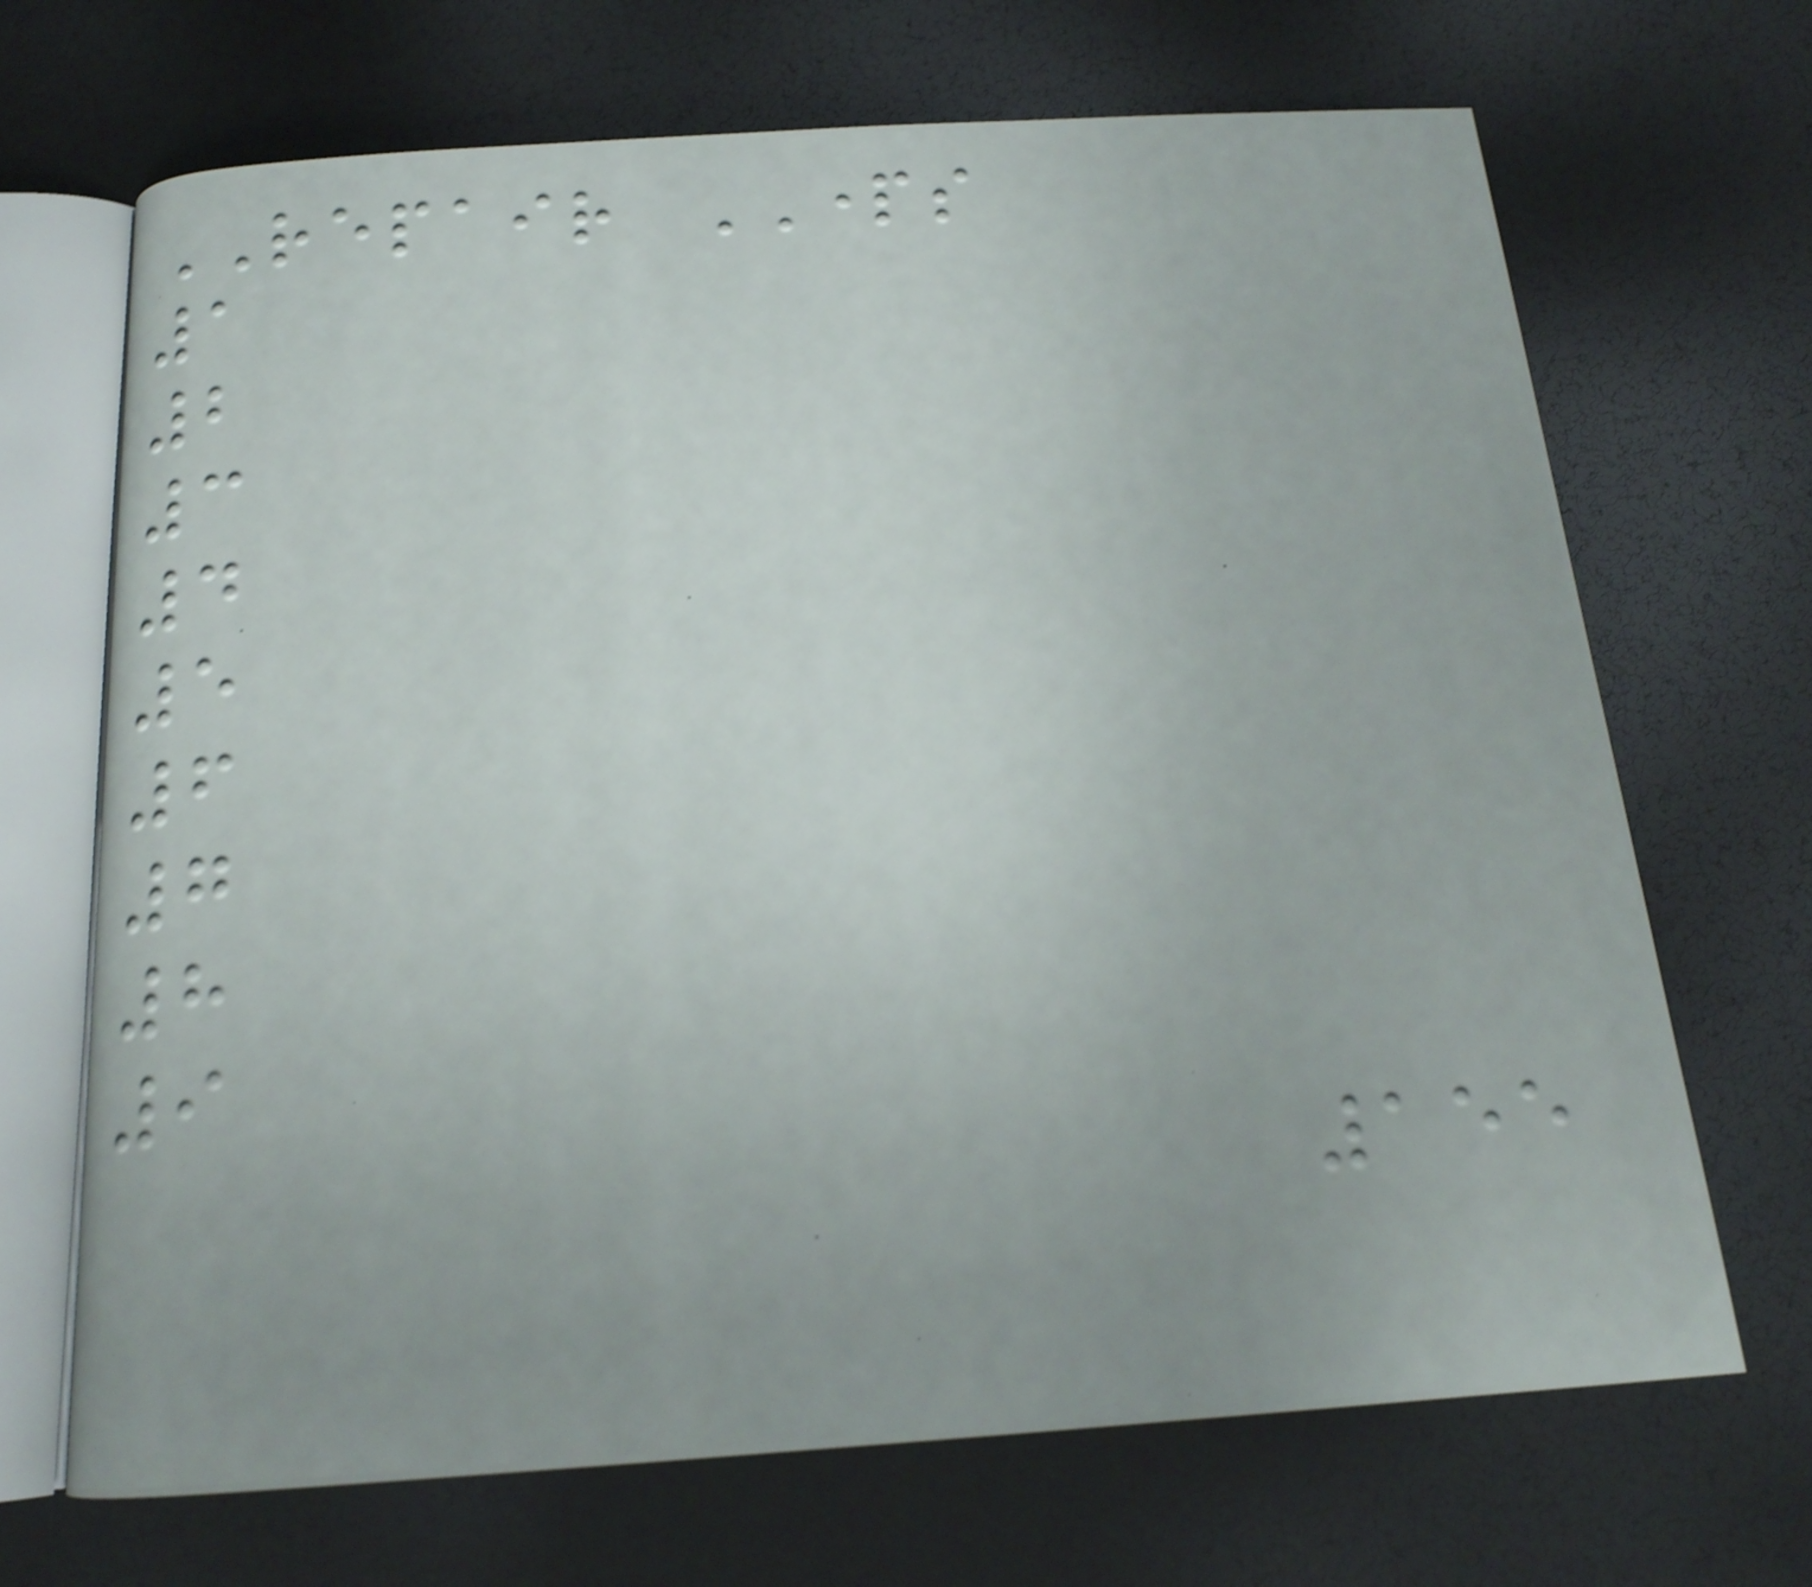REPAIR PARTS
1
2
3
4
5
6
7
8
9
155
